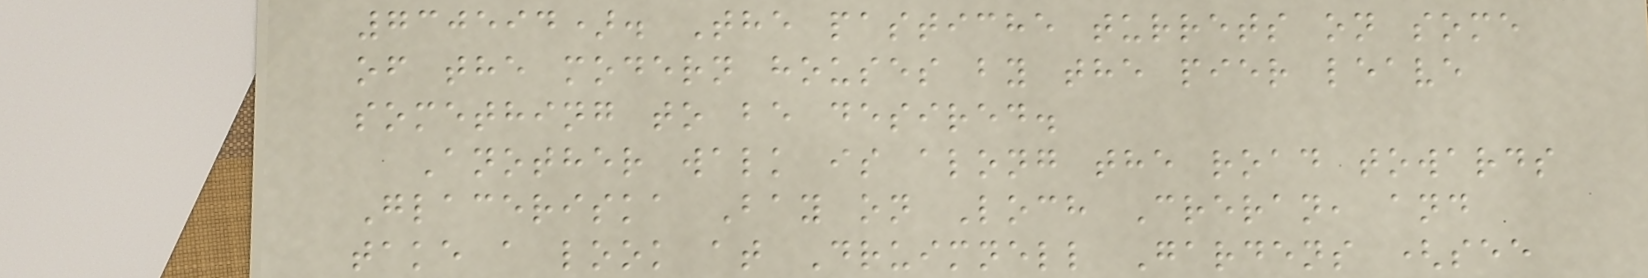730594). The pastiche turrets on some
of the modern houses by the pier leave
something to be desired.
Another walk is along the road towards
Glaceriska Bay on Loch Creran, and
take a look at Druimnell Gardens (see
